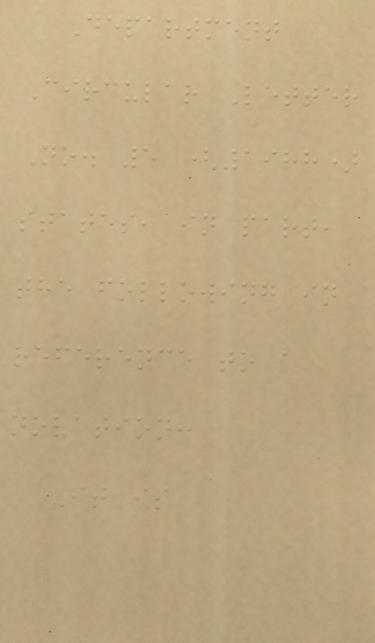Department
Circular Letter
No. 5 (1988)
states, in part,
the following in
reference to a
novation:
It is
